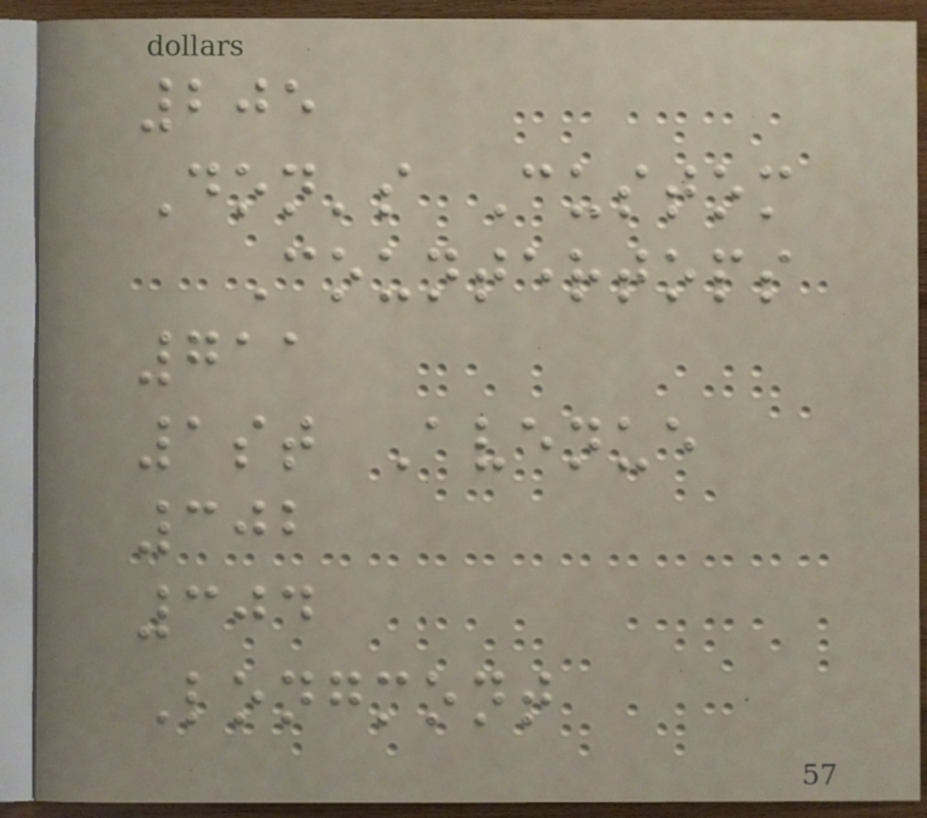205
Don's Custom
Countertops
711
1st Avenue
302
304
Longmont
